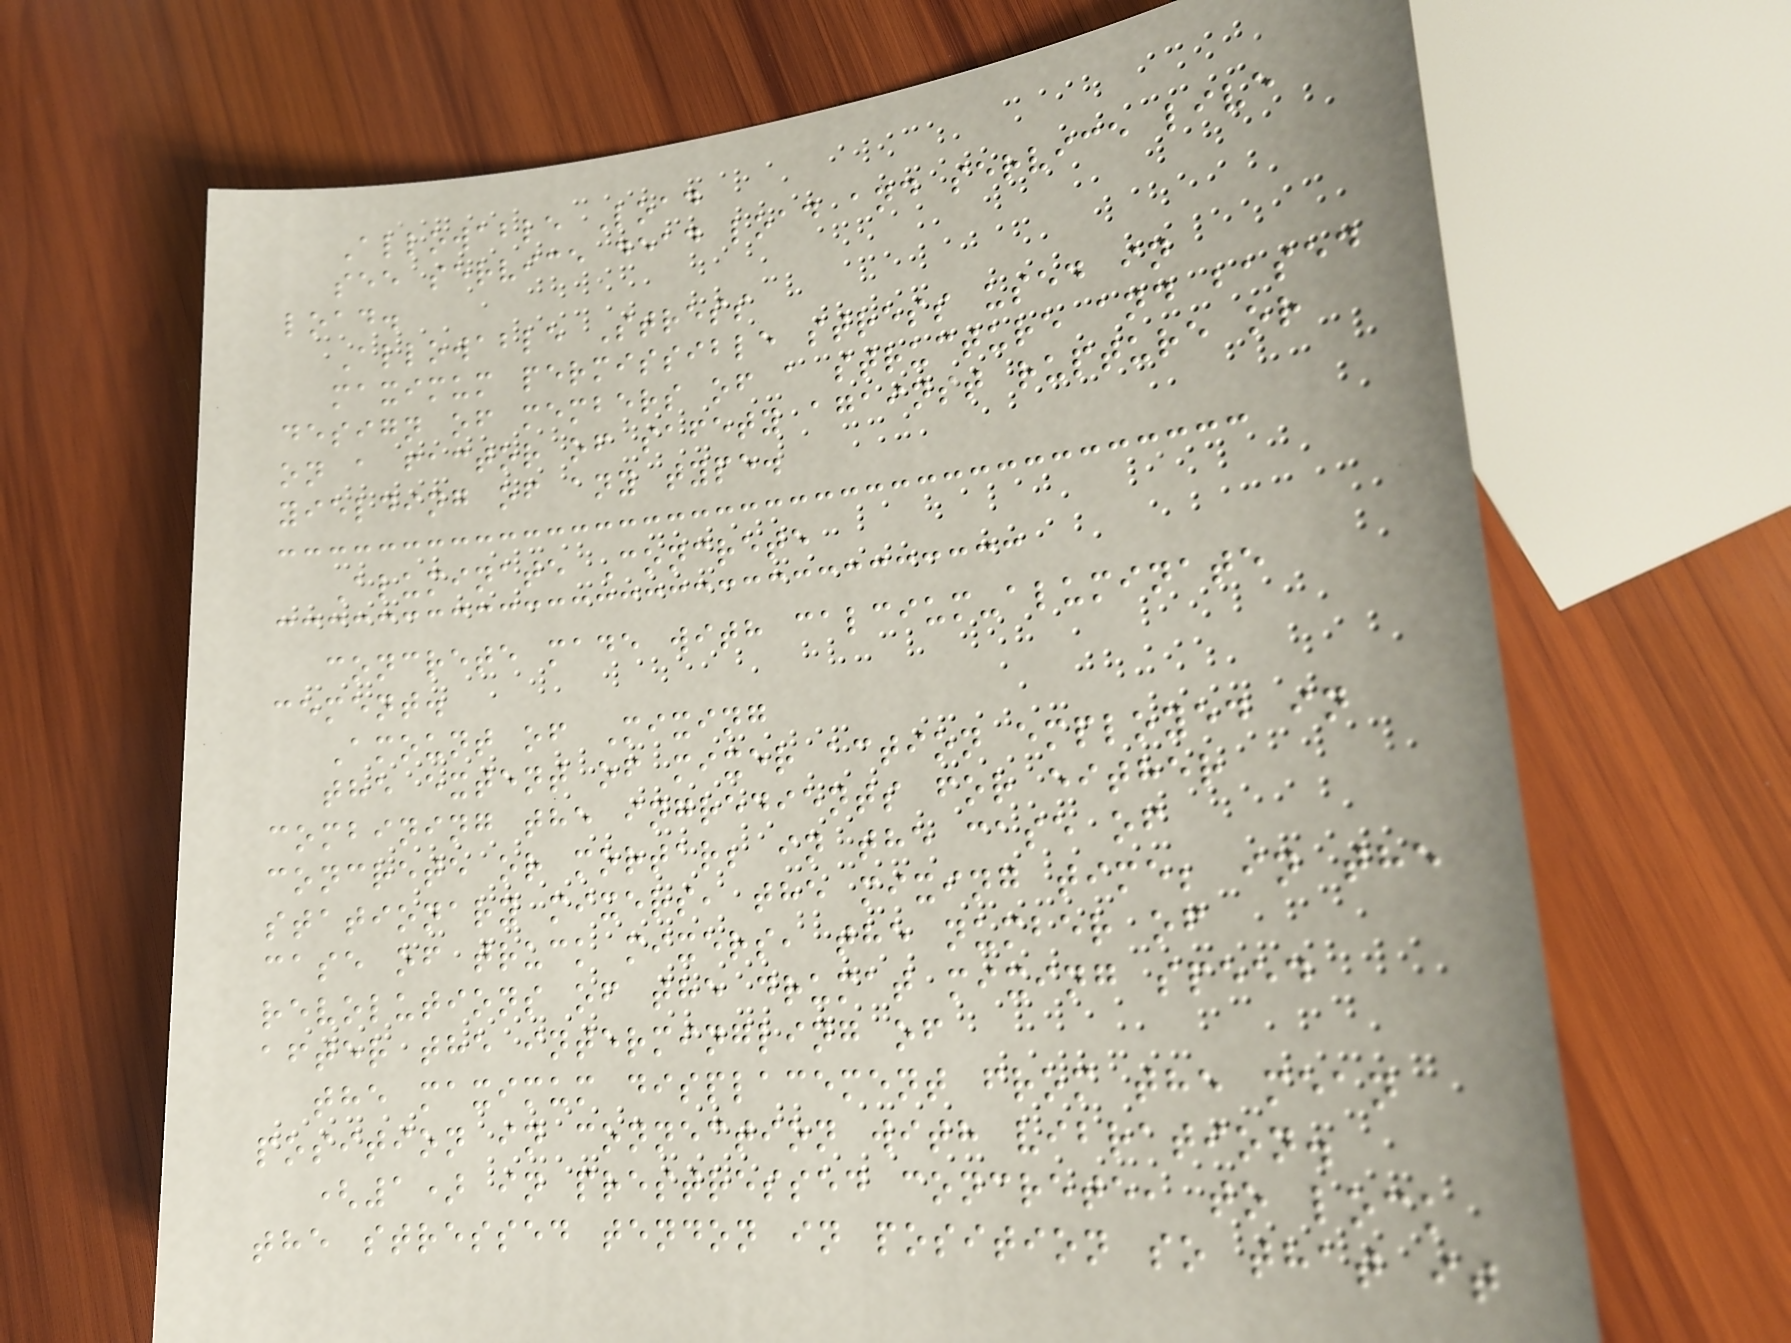Allowable Load
see service dead load and service live
load.
Allowable Stress
maximum permissible stress used in
design of members of a structure and based
on a factor of safety against rupture or
yielding of any type.
Aluminate Concrete
concrete made with calcium-aluminate
cement.
Amount of Mixing
the extent of mixer action employed in
combining the ingredients for either
concrete or mortar; in the case of
stationary mixers, the mixing time; in the
case of truck mixers, the number of
revolutions of the drumat mixing speed
after the intermingling of
the maximum displacement from the mean
position in connection with vibration.
(1) in prestressed concrete, to lock
the stressed tendon in position so that it
